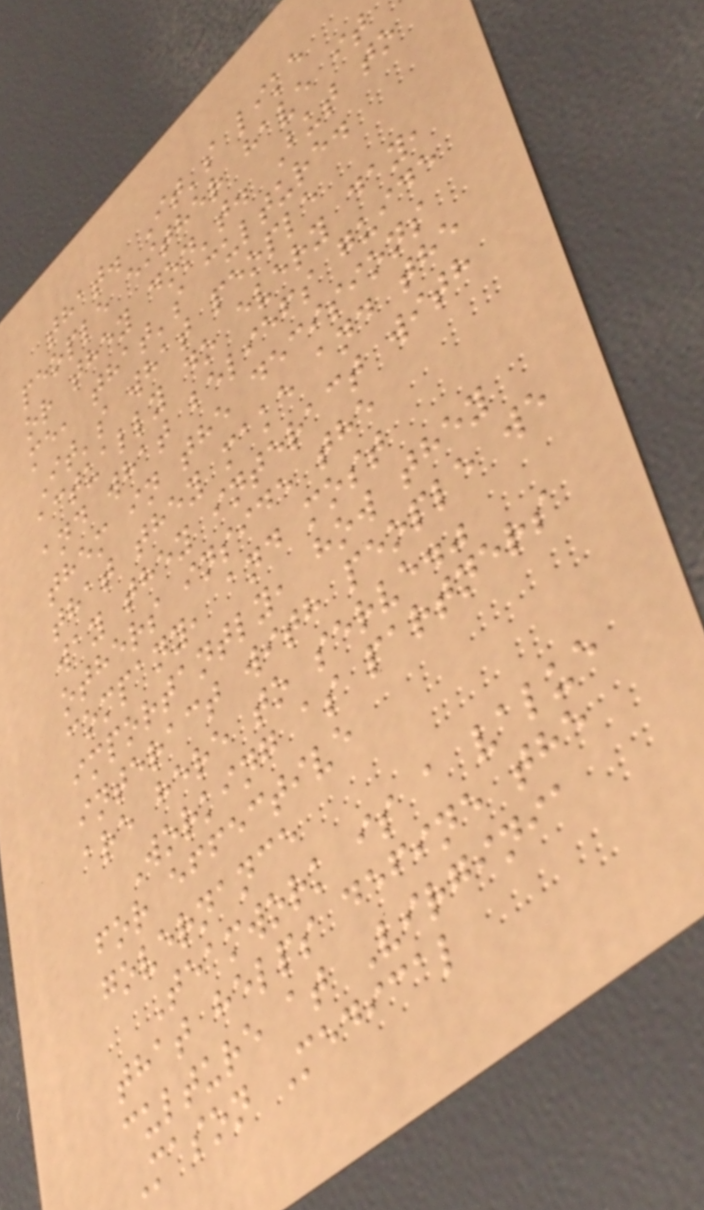that. It's like
people either have it
or they don't. But to
me, that's culture.
It's what people
actually do every day,
and what beliefs guide
them in the decisions
that they make and the
way they interact with
others inside the
company, and most
importantly, how they
interact with people we
are here to serve."
Working as partners
for effective
governance
Teamwork is a value
that helps define the
culture at Virginia
Mason Medical
